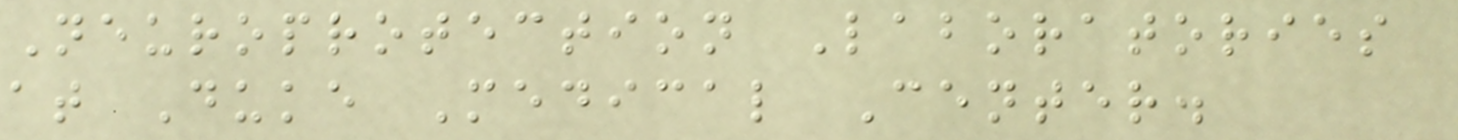Neuroprotection Laboratories
at Duke Medical Center.
